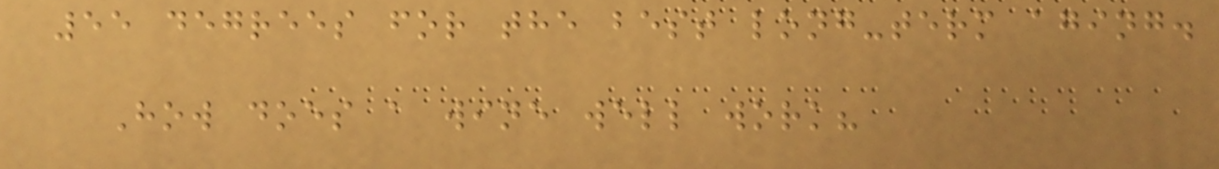55 degrees for the best long-term aging.
How does a wine well work?
